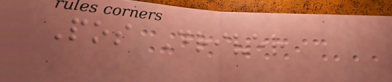Pos Driver
